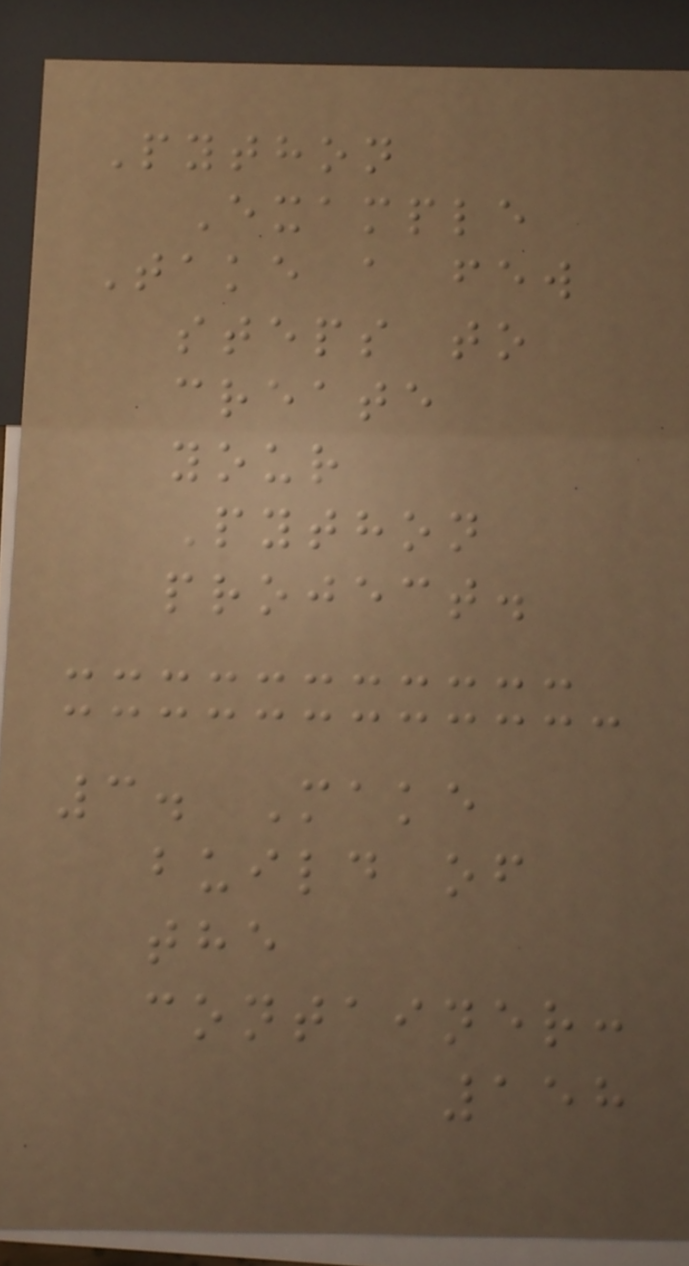Python
Example
Take a few
steps to
create
your
Python
project.
3. Make
build of
the
container:
158
